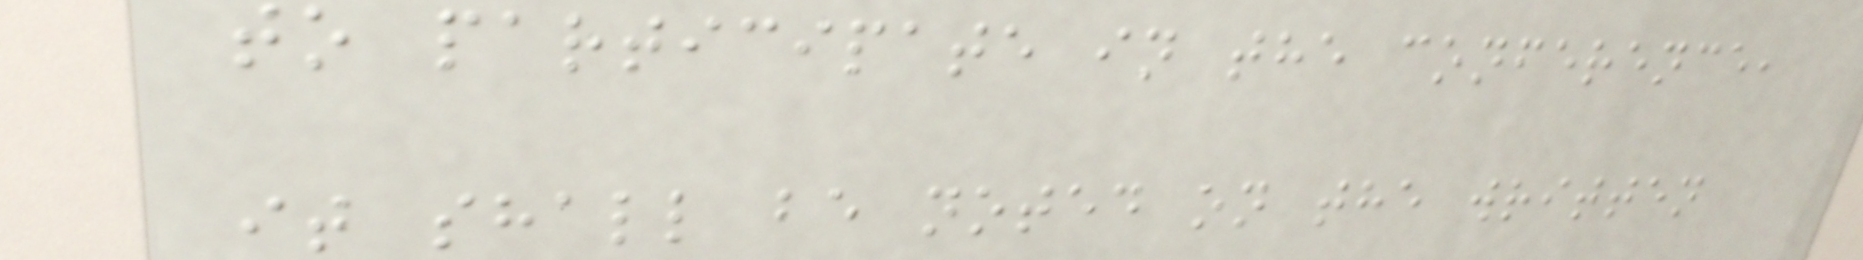to participate in the conference,
it shall be noted on the written
